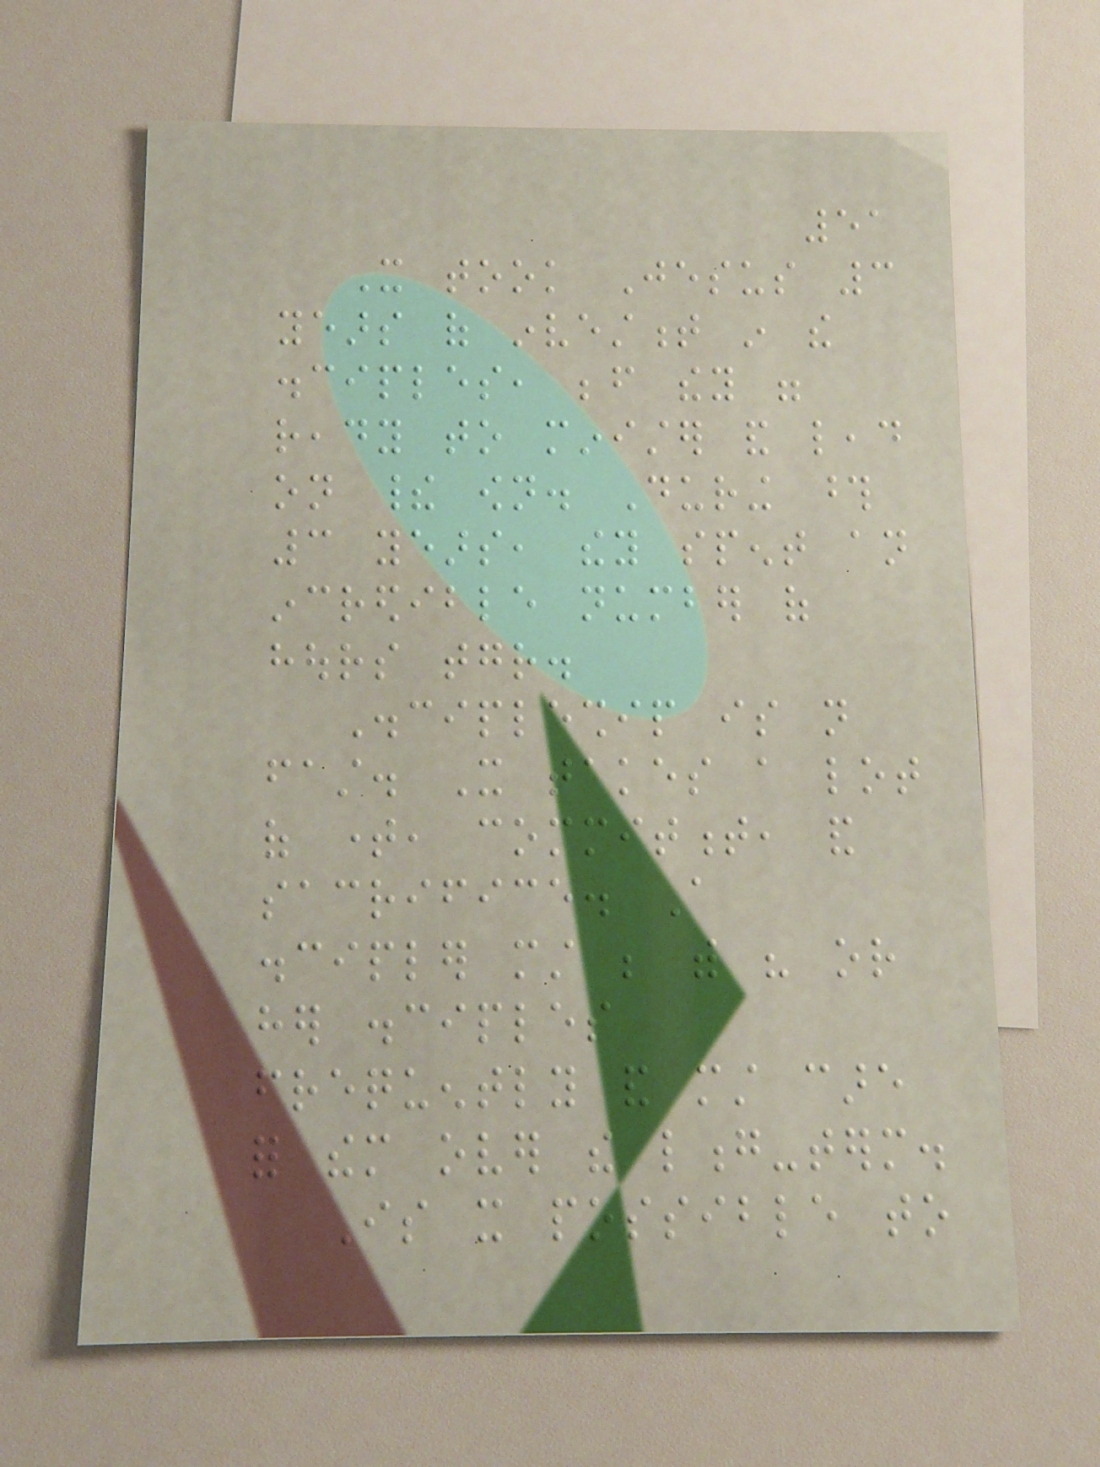51
It took Jesus 3
years of investment in the
disciples, before they were
ready to minister and lead
on their own. During those
3 years, they spent an
incredible number of
hours together.
Discipleship is not
fast. It takes a lot
of time, commitment, and
sacrifice. A
discipler must be with his or
her disciples
frequently and must care
for them over the long-term.
Is it possible to
